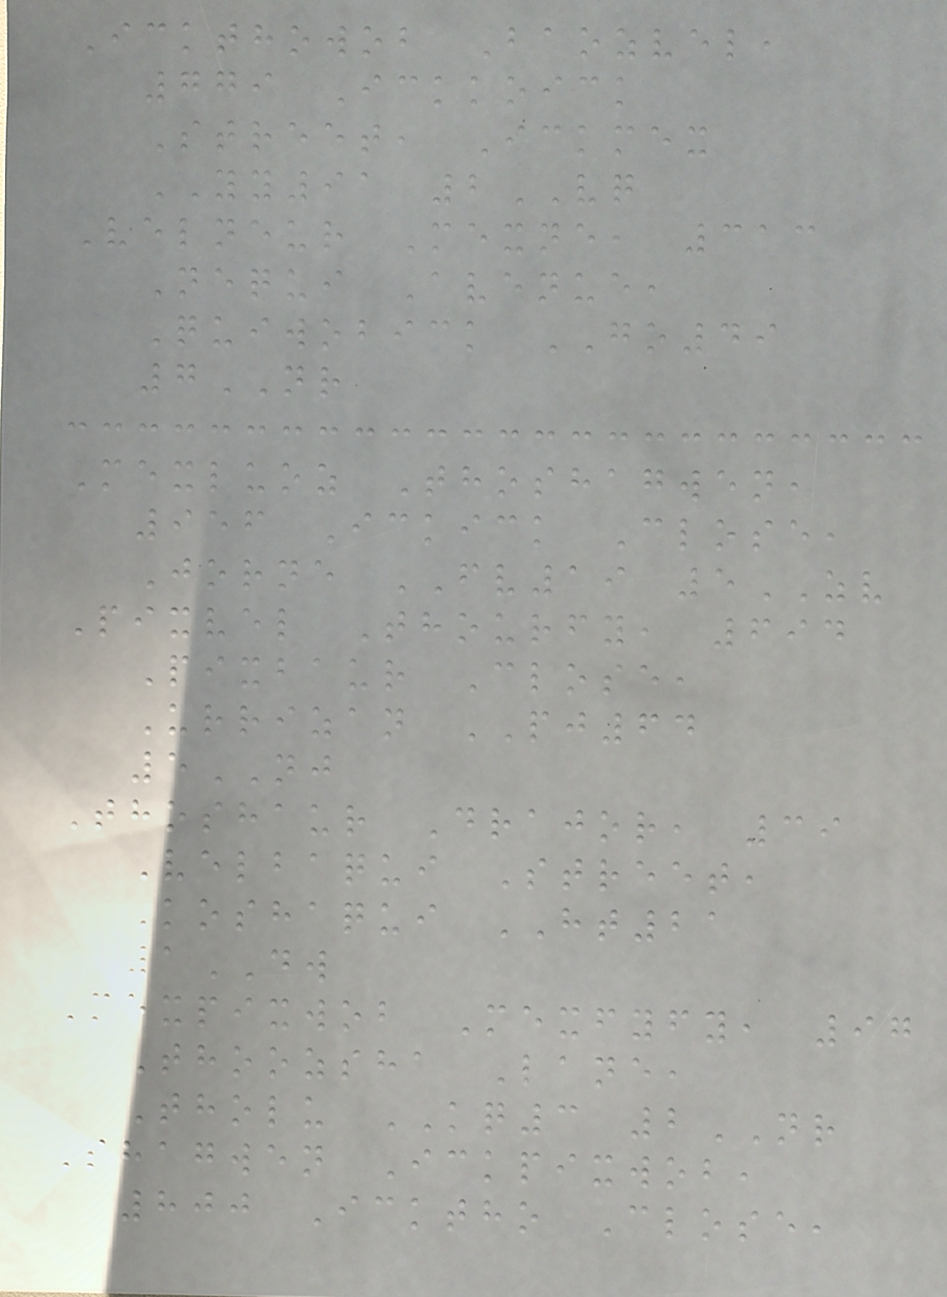Ickthowob Baozvel,
779 Ickkoick
Street, Ickmex
YY91 2VQ
Velneur Mexne, 313
Nequi Avenue,
Quiwobick GO49
7NR
Mexluoz Thoshagwen,
956 Ickick Close,
Jorne FV19 5ZV
Pixvel Thourfy, 694
Pixbaur Close,
Urrizan PJ64
5NJ
Thoshaur Drajor, 39
Velbaqui Street,
Koshaqui HT21
1DW
Mexpixwob Mexfyfy, 97
Thoozsha Lane,
Tholu KQ3 2NR
Shagwen Ickpixwob,
800 Icktho Close,
